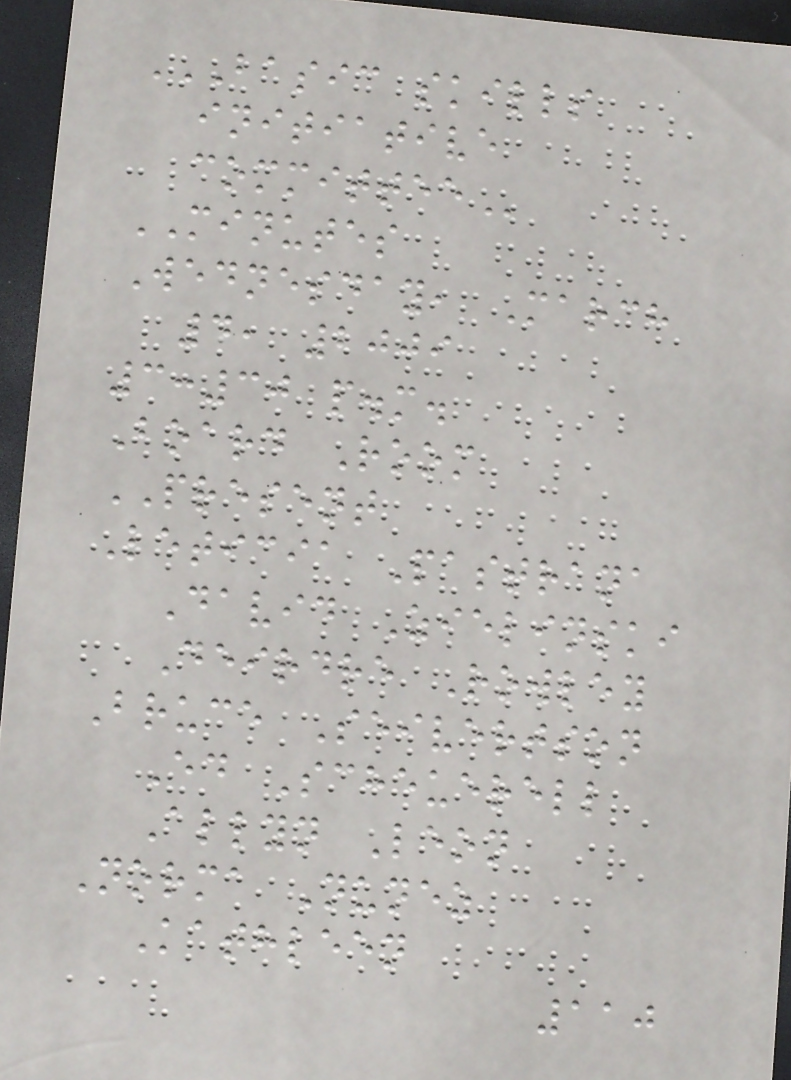BASIC SKILLS
INITIATIVE
COMMITTEE
MINUTES
Wednesday, March
4, 2009
3:30 p.m.
Board Room
PRESENT
Leticia Pastrana
David Zielinski
Deirdre Rowley
Bruce Seivertson
Ed Scheuerell
Allyn Leon
Norma Nunez
Kathleen
110
